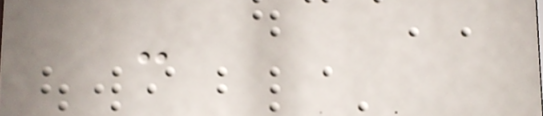-
